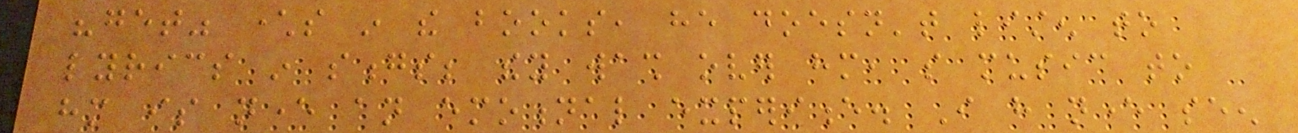"get" characters in the books, he doesn't listen to
lyrics in songs; they wash over him, so music to
him is never an emotional experience. I have never seen
